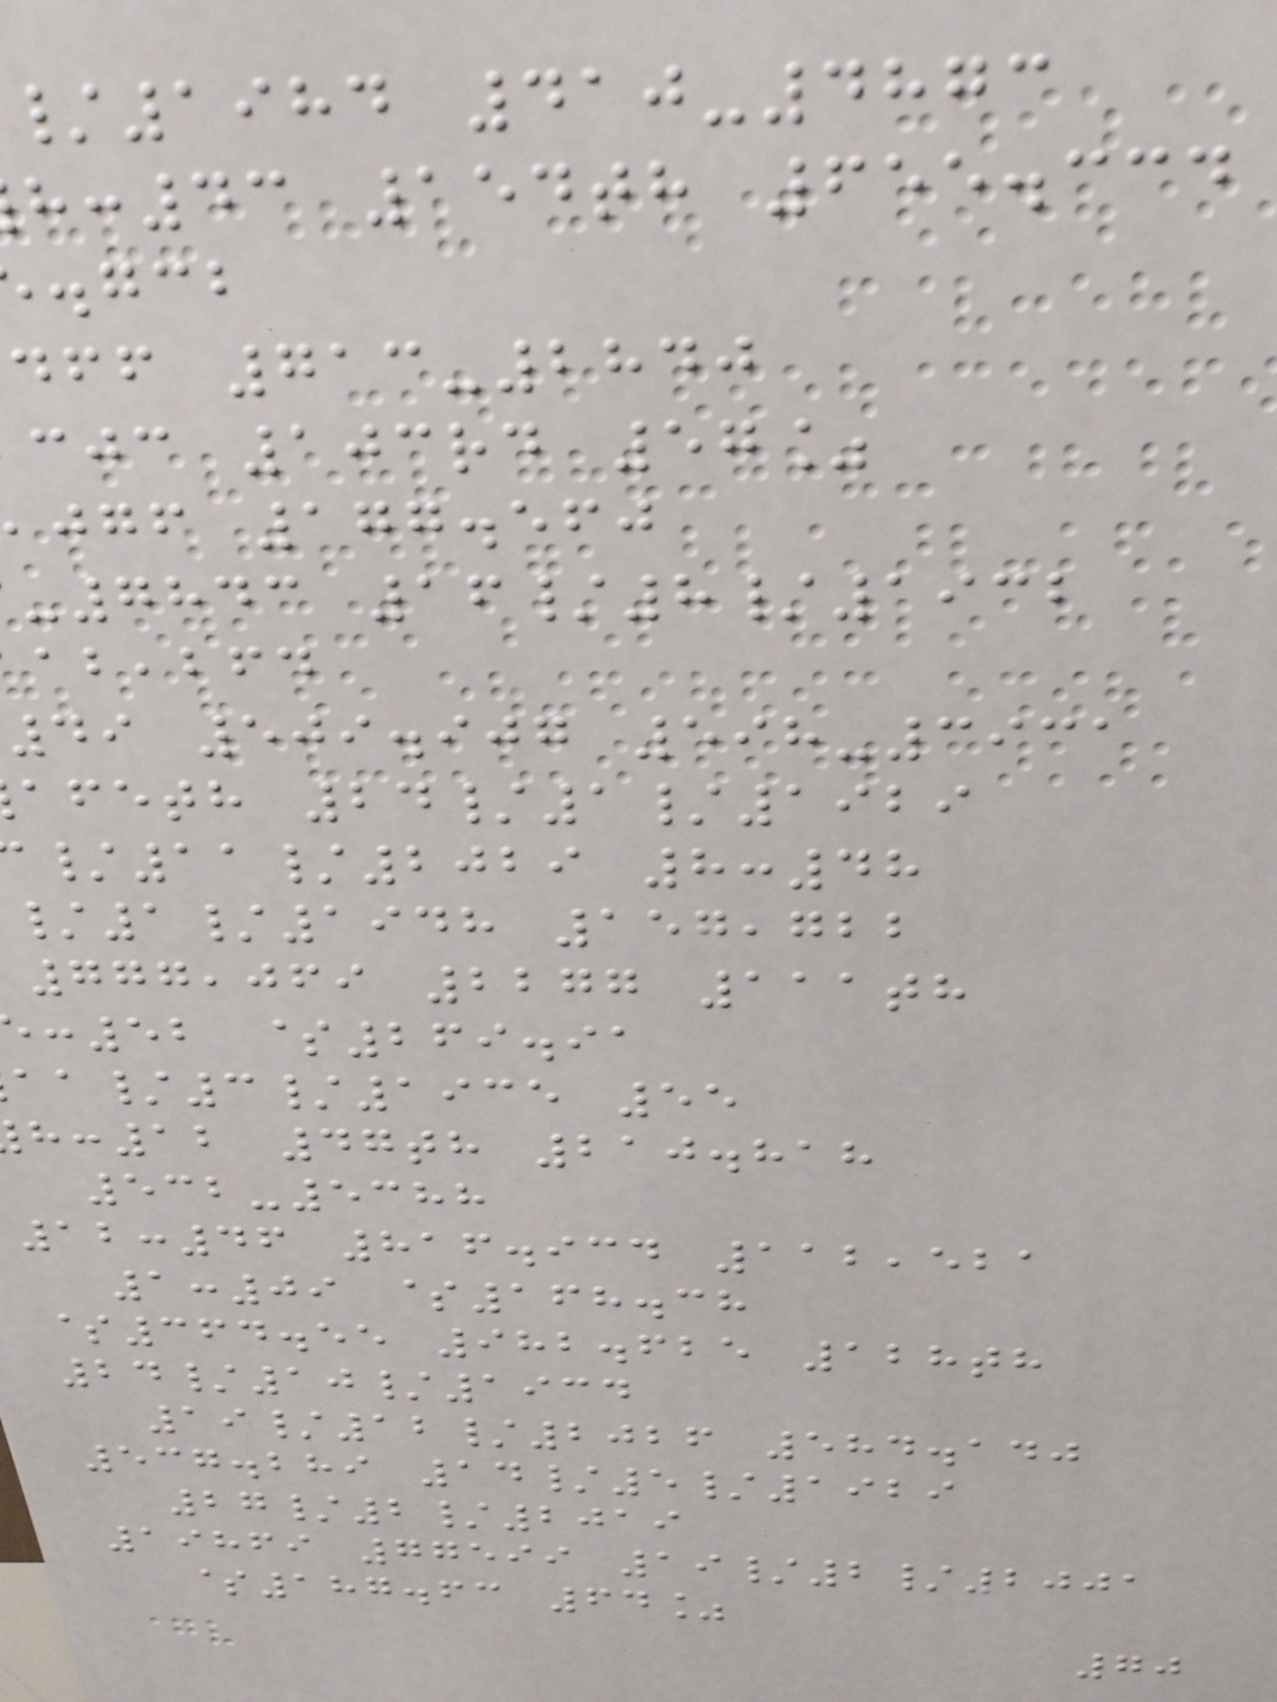/1984 410-4873
:43 154th 655.334
.gcb
dff 713-2840
cjc 103rd 57%
jgf 177.560
-7843 16/8/1932
,bfd
49 509.907 598-3931
afeth 24/1/1929
/11/2029 8:48
/1/1948 157,722
777,069 2277 111th
:52 $269.91
/3/1935 55
:12 47th 210.818
532-5388
12:46 816.934 112,521
1:09 $168.38
$364.55 982.625 128th
24/10/1934
19/12/2026 584.140
537.289 14/5/1929
27/2/2019
19869 77599 19/2/2001
$187.63 64%
70
